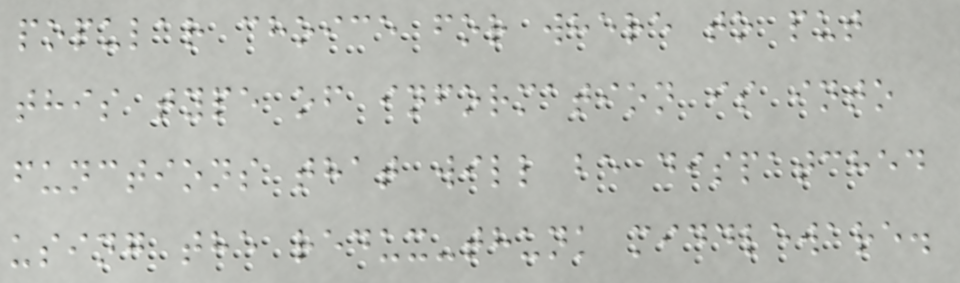popular choice for where to put
this type of information is into
functions that will be dispatched
using the redux-thunk middleware.
